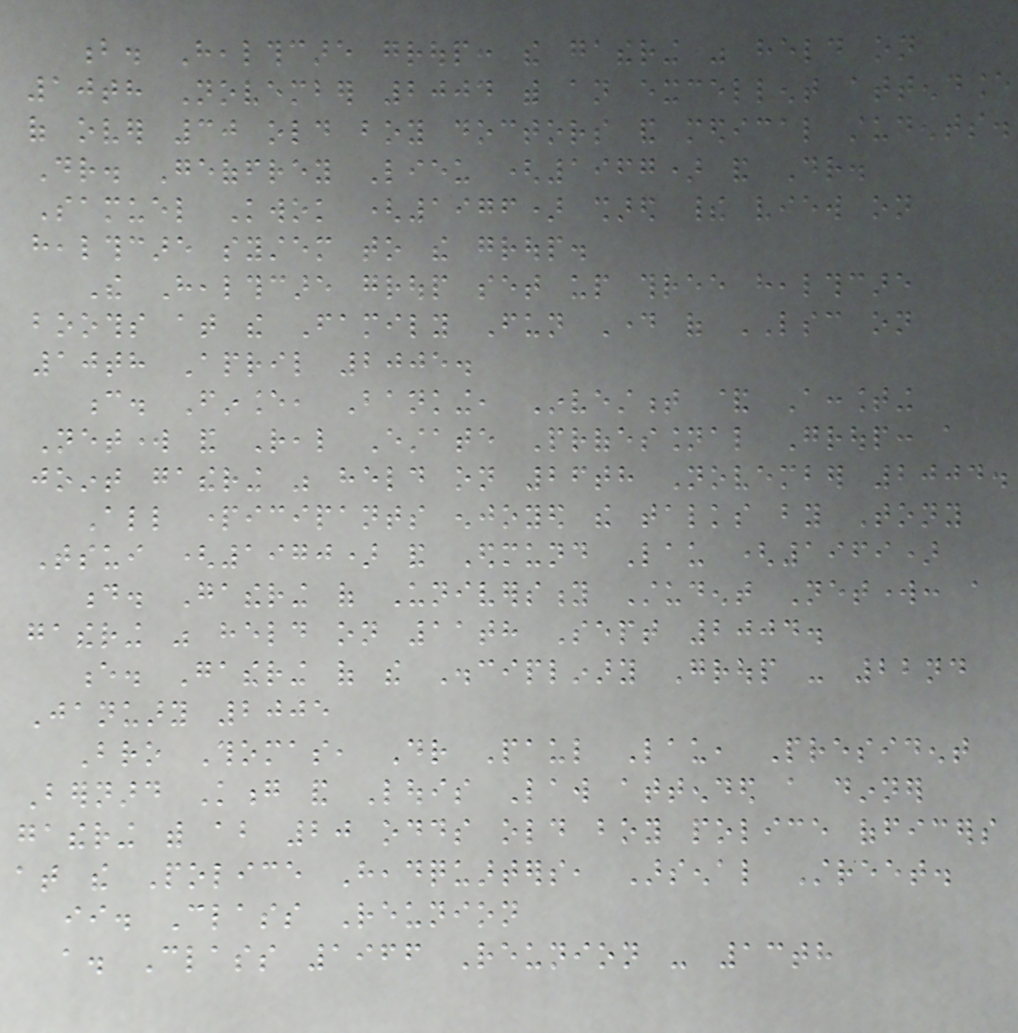b. Healthcare group: the gathering was held on
10th November 2004 with an excellent attendance
of over 30 old boy doctors and medical students.
Dr. Geoffrey Lieu (1967) and Dr.
Samuel Kwok (1976) shared their view on
healthcare system to the group.
The Healthcare group set up three healthcare
booths at the Family Fun Day of LSC on
10th April 2005.
c. Finance, Banking, Investment & Accounting
Network and Real Estate Professional Group: a
joint gathering was held on 26th November 2004.
All participants enjoyed the talks by Tony
Tsui (1970) and Edmund Lau (1969)
d. Gathering of University Student Network: a
gathering was held on 11th Sept 2004.
e. Gathering of the Disciplinary Group - 22nd
January 2005
Bro Thomas, Dr Paul Lau, President
Bernard Kong and Louis Law attended a dinner
gathering with about 20 odds old boy police officers
at the Police Headquarters, Arsenal Street.
ii. Class Reunion
a. Class 1966 Reunion - 13th
